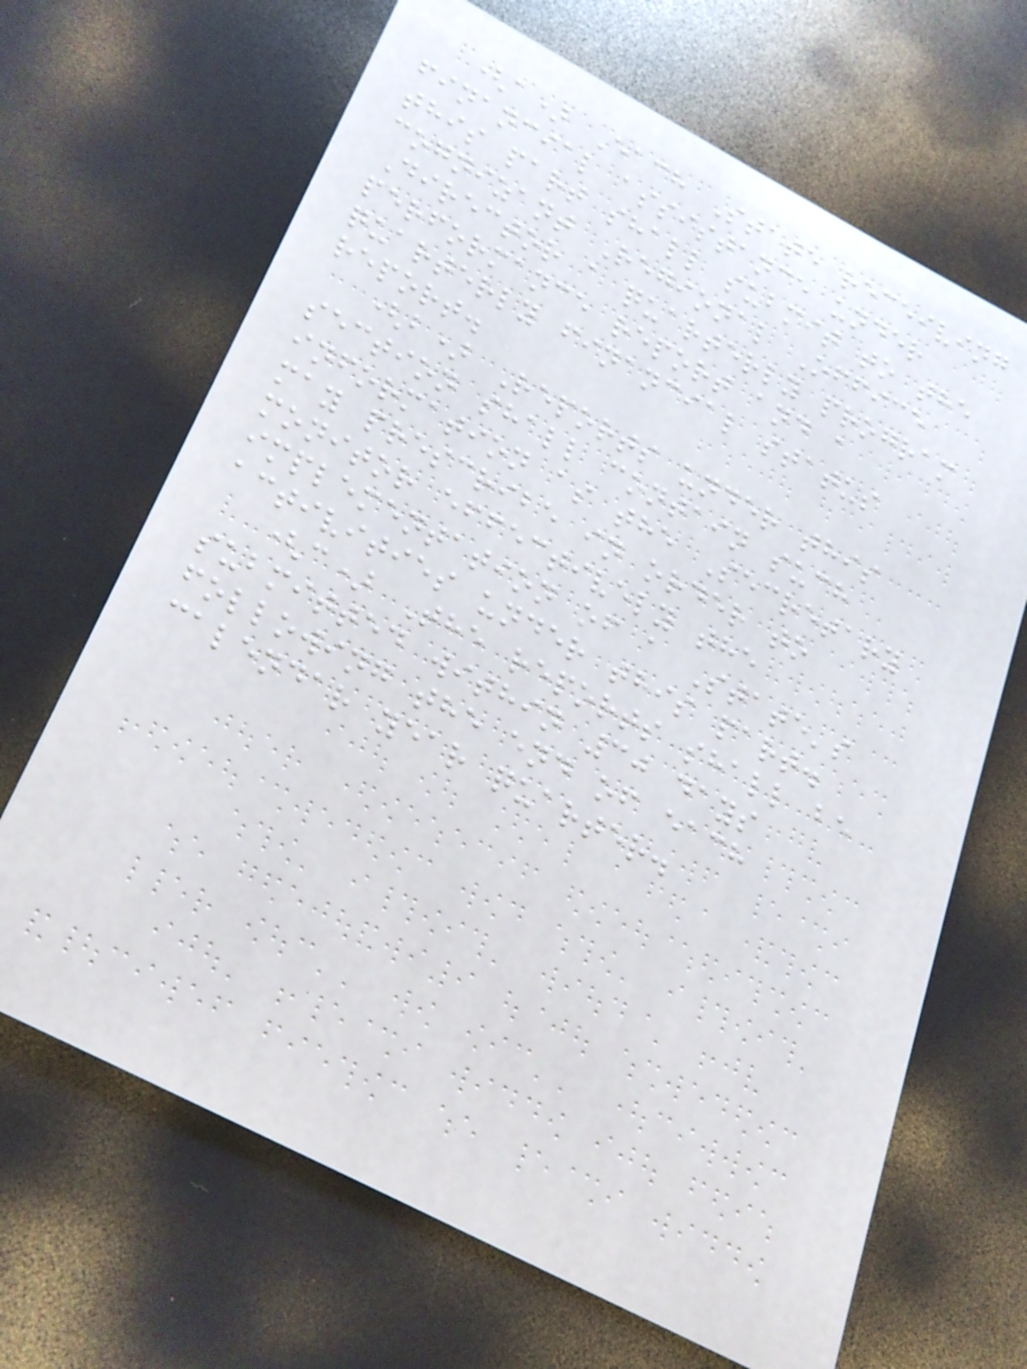(a) Each State receiving
financial assistance under
this part shall submit to the
cognizant Regional Office
Director a quarterly program
performance report and a
quarterly financial status
report.
(b) Reports under this
section shall contain such
information as the Secretary
may prescribe in order to
monitor effectively the
implementation of a State's
activities under this part.
(c) The reports shall be
submitted within 30 days
following the end of each
calendar year quarter.
